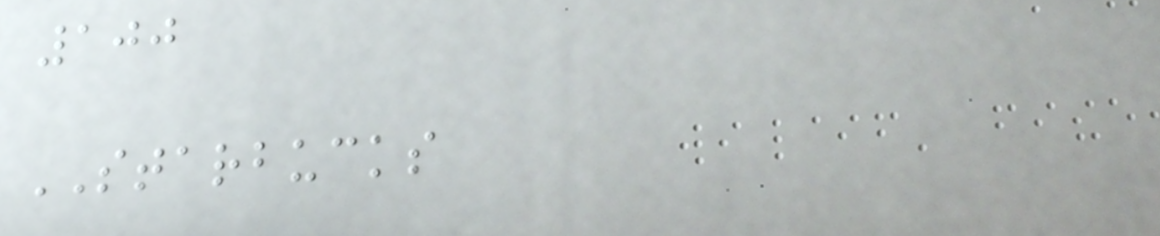100
STARBUCKS
